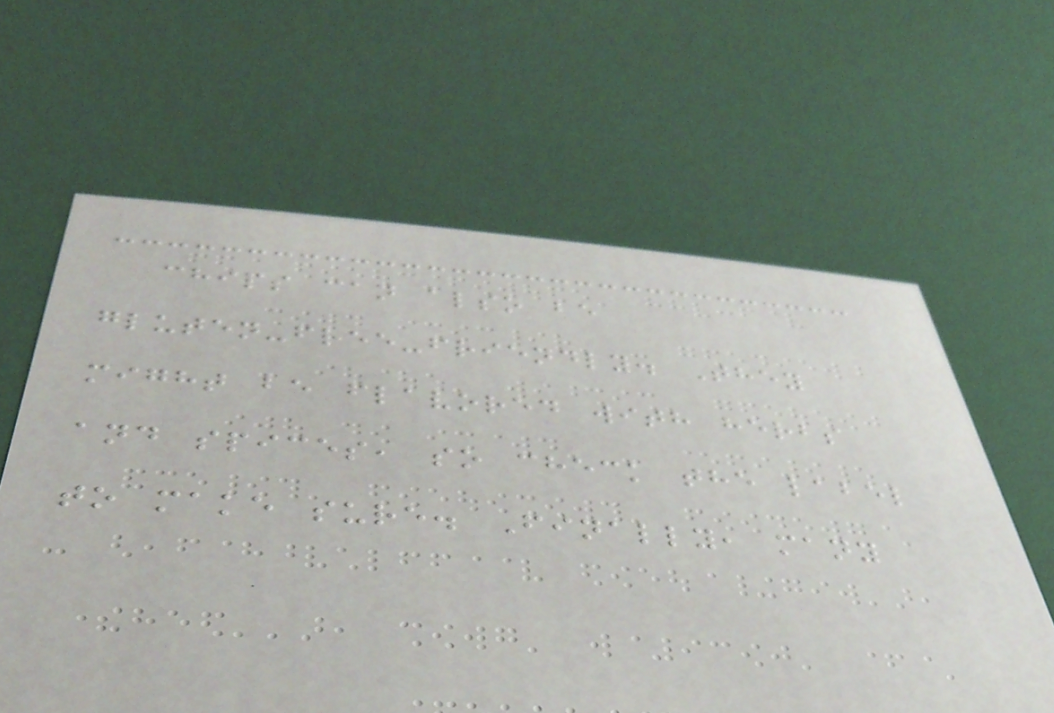chips can also be
gluten-free-friendly. They
might be flavored with herbs
and spices, so check the label
to make sure. Finally, many
